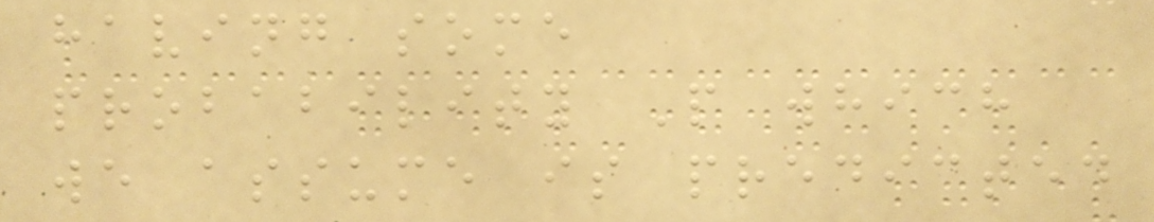having some
probability P which
we assume is predicted
